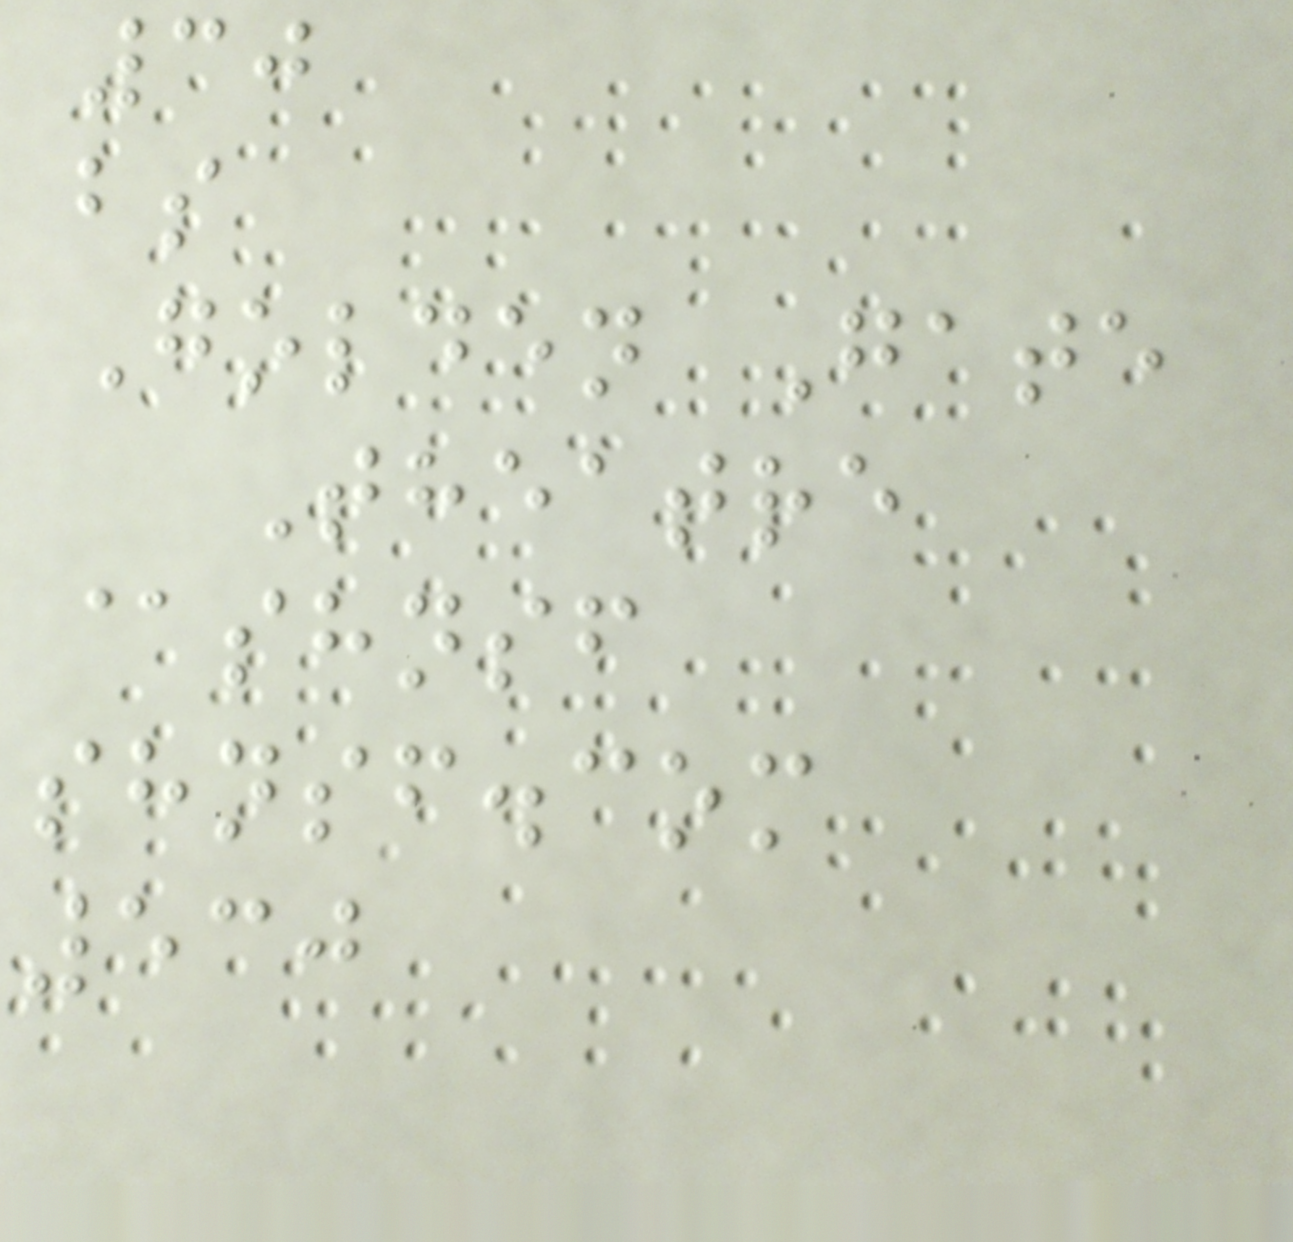30
bs
Golden Gate
Theatre
@shnsf
shnsf.com
530
